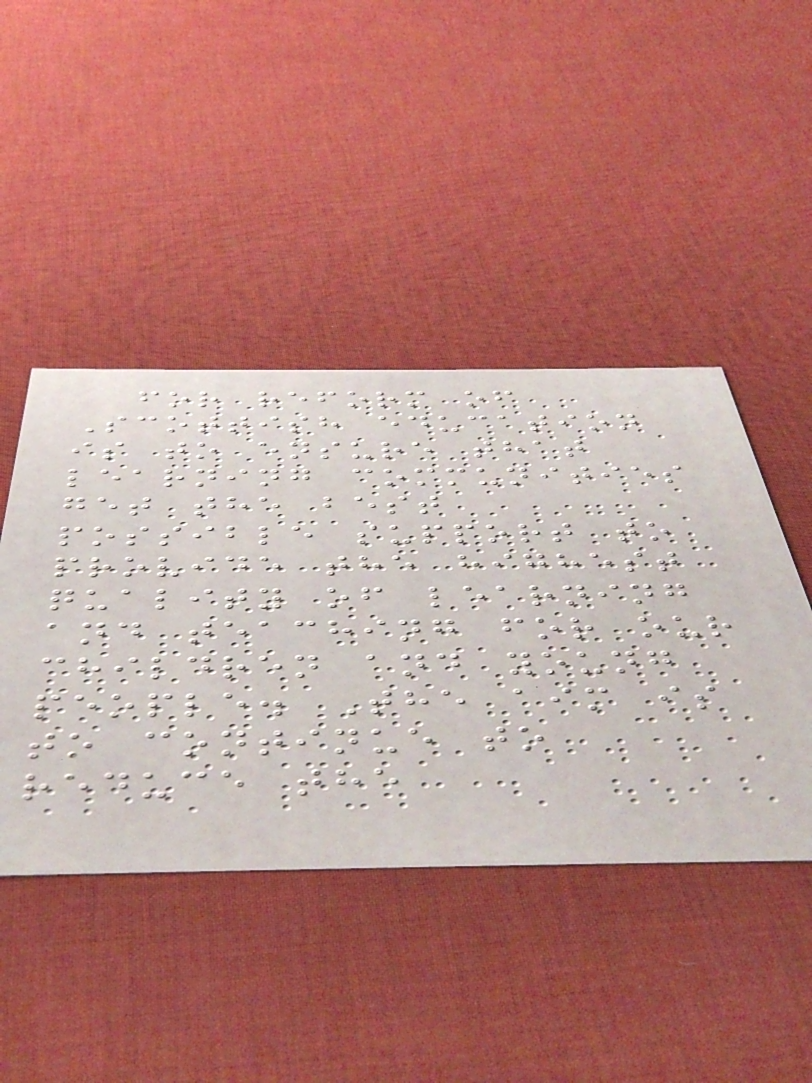for reform of
Scottish education
is to ensure that
learning communities
get the best
possible support to
provide the highest
quality of learning
and teaching for our
children and young
people. The aim is
to continue to
reduce the
